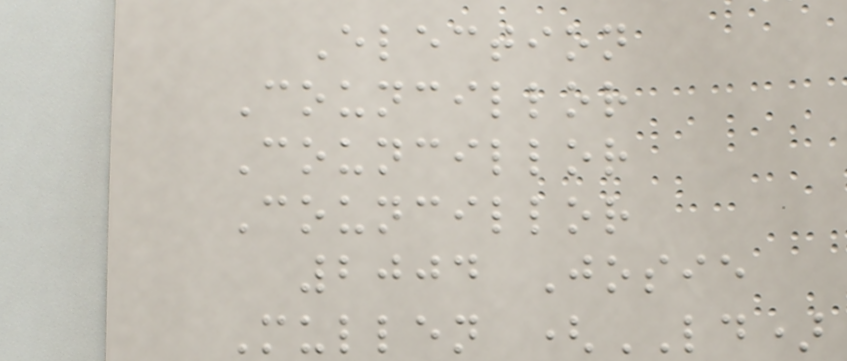Election
Councillor
Councillor
Councillor
2004 Josie
Mullen (LD)
